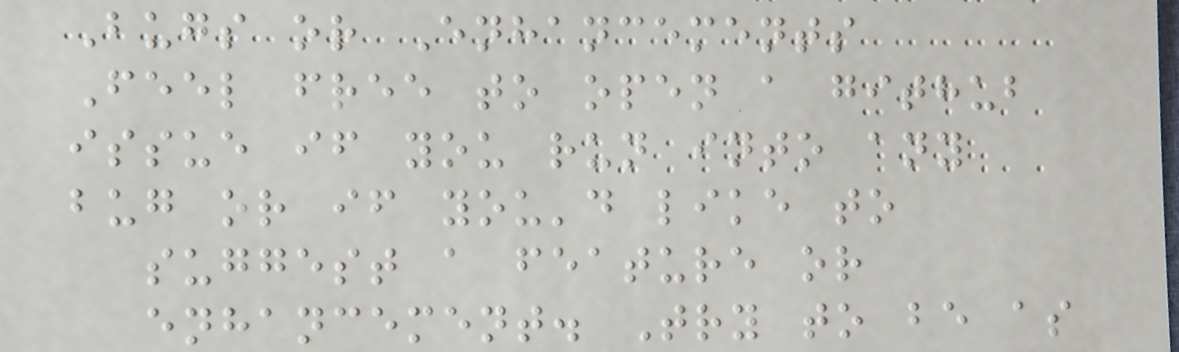Bugs or Enhancements
Feel free to open a github
issue if you run into any
bug or if you'd like to
suggest a feature or
enhancement. Try to be as
